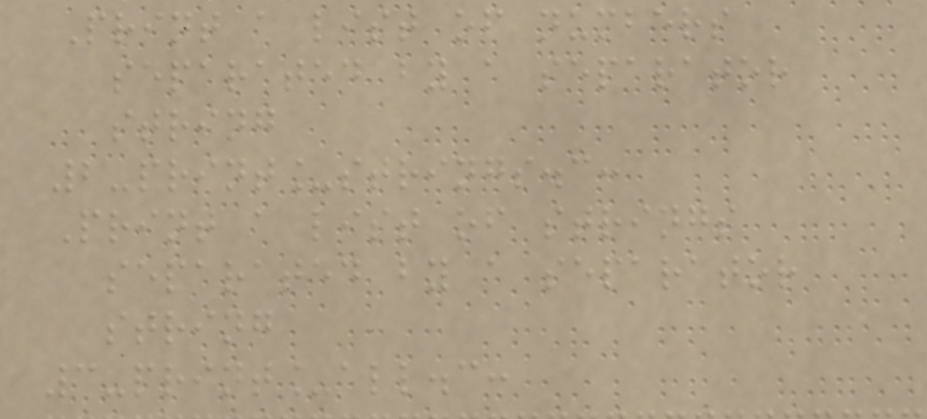Print a list of numbers
separated by a separator
string
2-print_strings.c:
Print a list of strings
separated by a separator
string
3-print_all.c:
